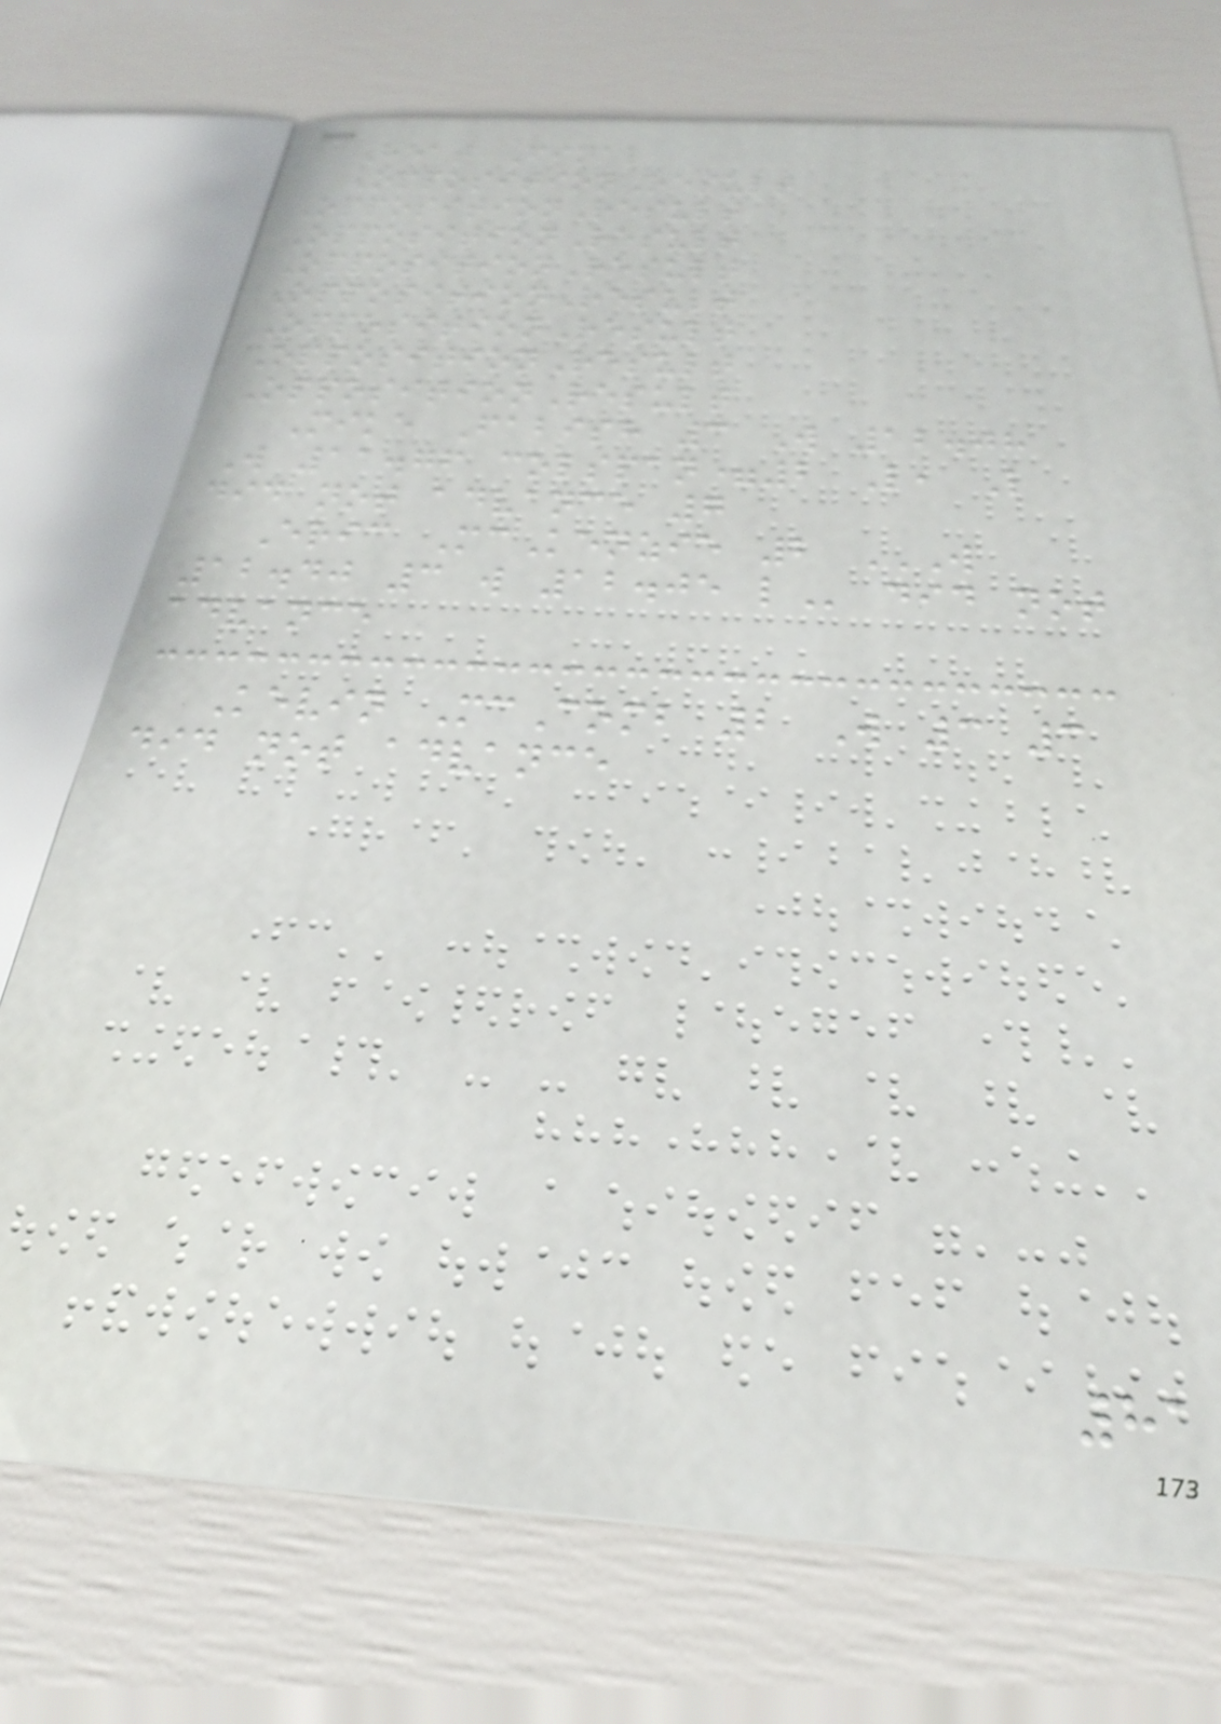Heat Final
OppositionResult
OppositionResult
OppositionResult
OppositionResult
OppositionResult
OppositionResult
OppositionResult
OppositionResult
Mike Fabish 3 W 12.08
W 11.76 colspan=2 L, L
did not advance 7
Eric McKenzie 2 W
12.40 3 W 12.05 L did not
advance
Kevin McComb 2 W 3 3
did not advance
81
